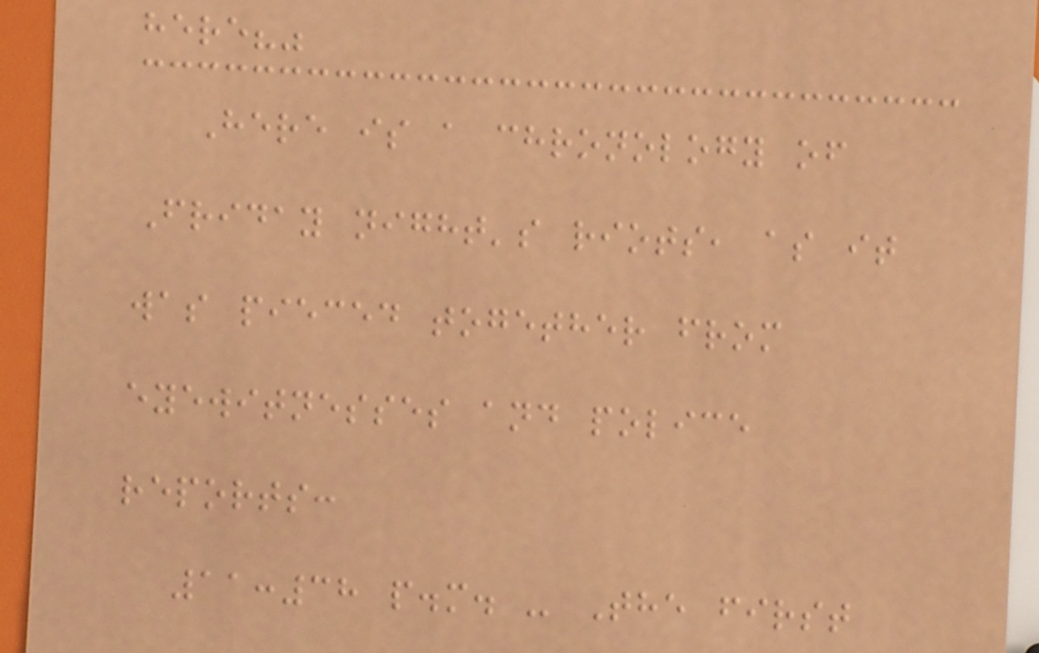here?"
Here is a chronology of
Friday night's riots, as it
was pieced together from
eyewitnesses and police
reports:
11:38 p.m. - The first
